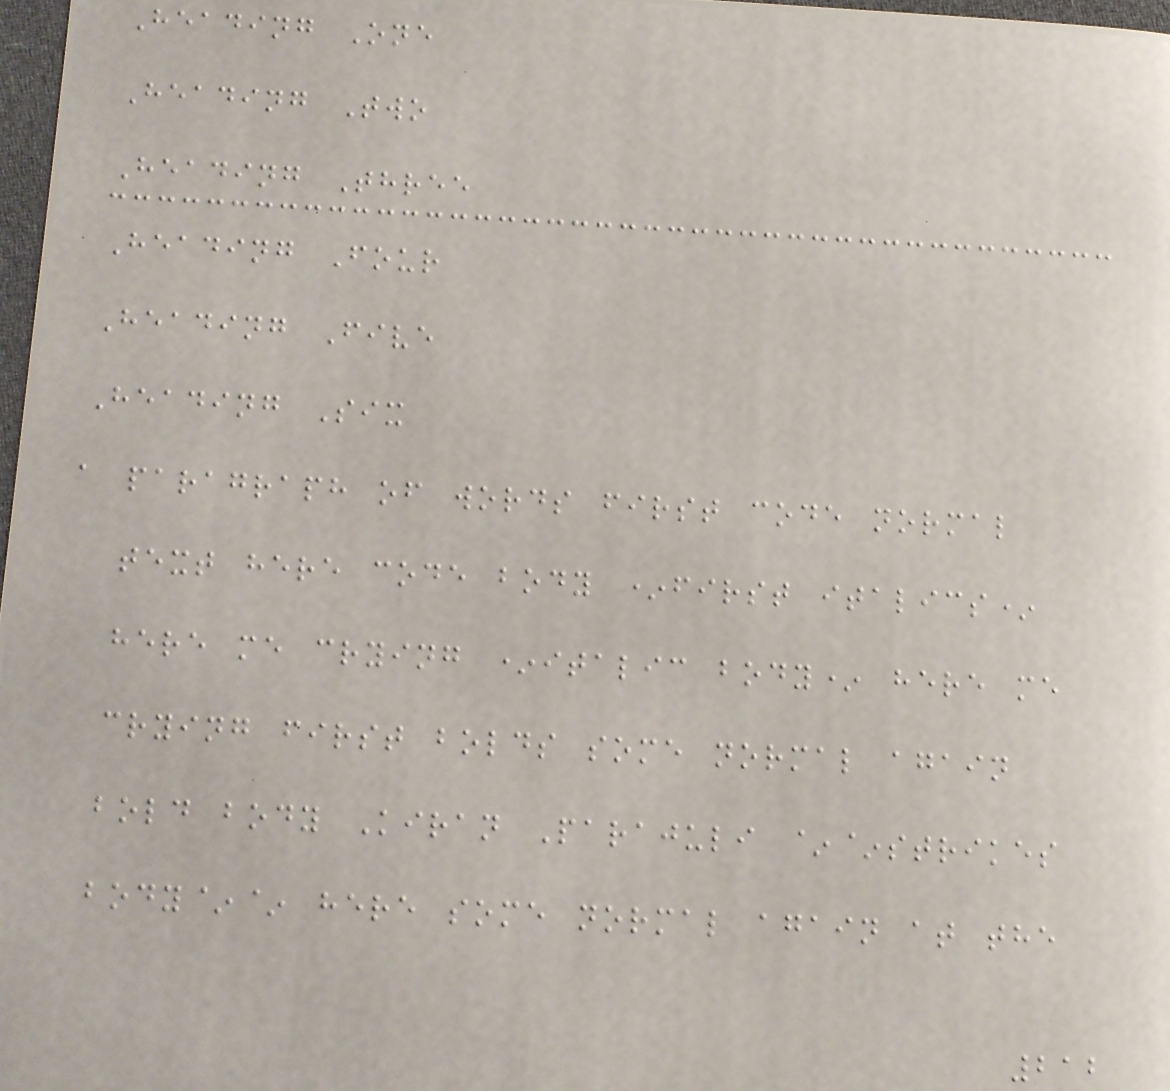Heading One
Heading Two
Heading Three
Heading Four
Heading Five
Heading Six
a paragraph of words first code normal
text here code body *first italics*
here me crying *italic body* here me
crying first bolds some normal again
bold body Kiran Parajuli ~~strikes
body~~ here some normal again at the
212
